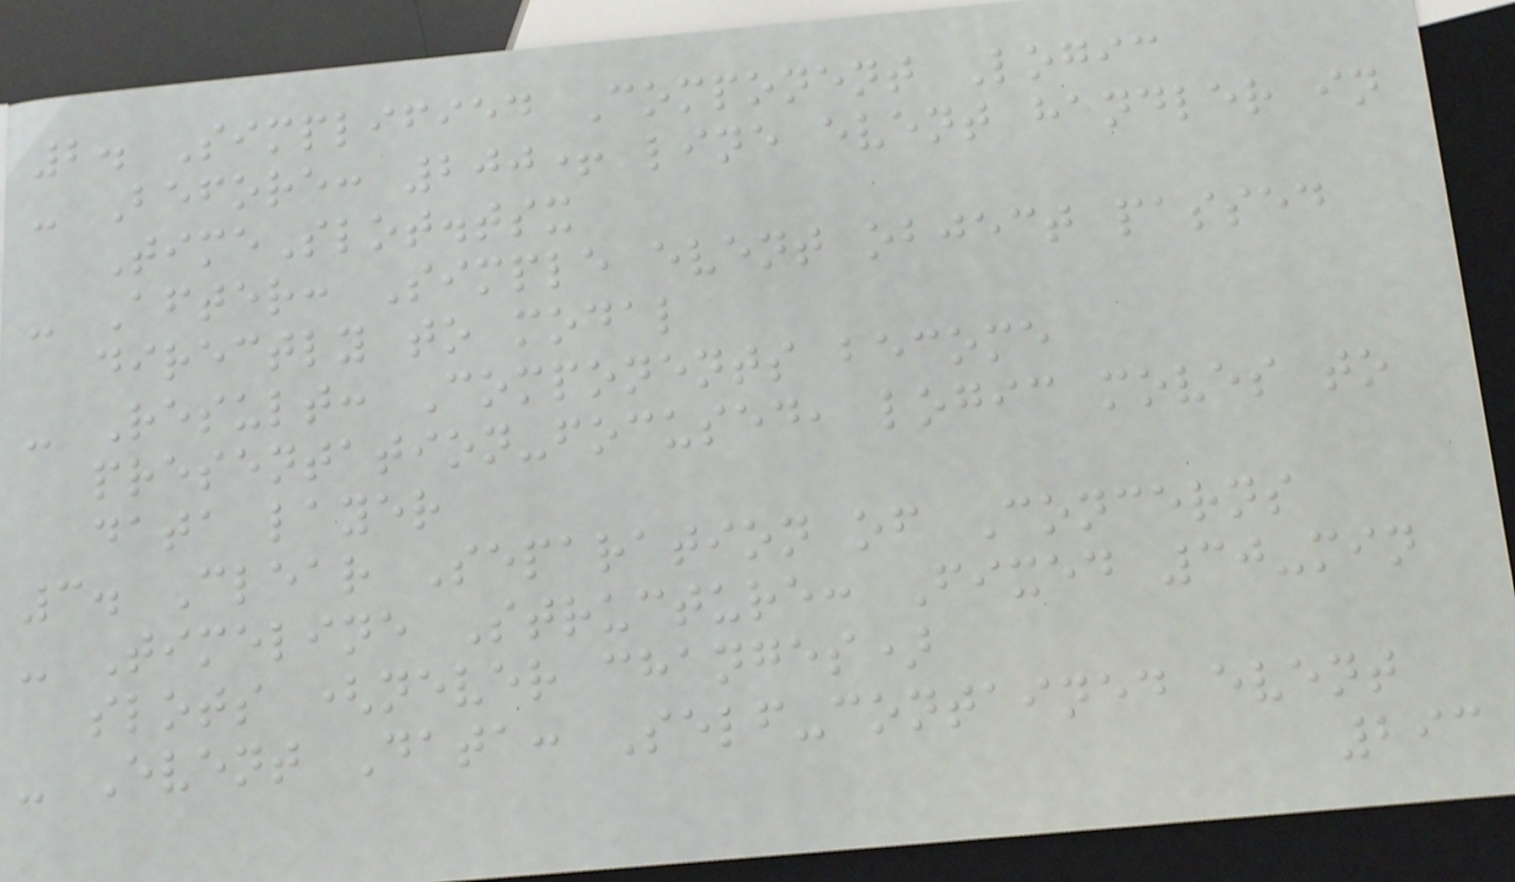2. Simplified Component Logic
- Before: 200+ line event handler in
TimeSlot.tsx
- After: Simple event object passed
directly to modal
- Result: Components become
presentation-focused, logic moves to
data layer
3. Clear Separation of Concerns
- Timeline Structure: Fixed 30-min
slots (never changes)
- Event Data: Self-contained event
293
